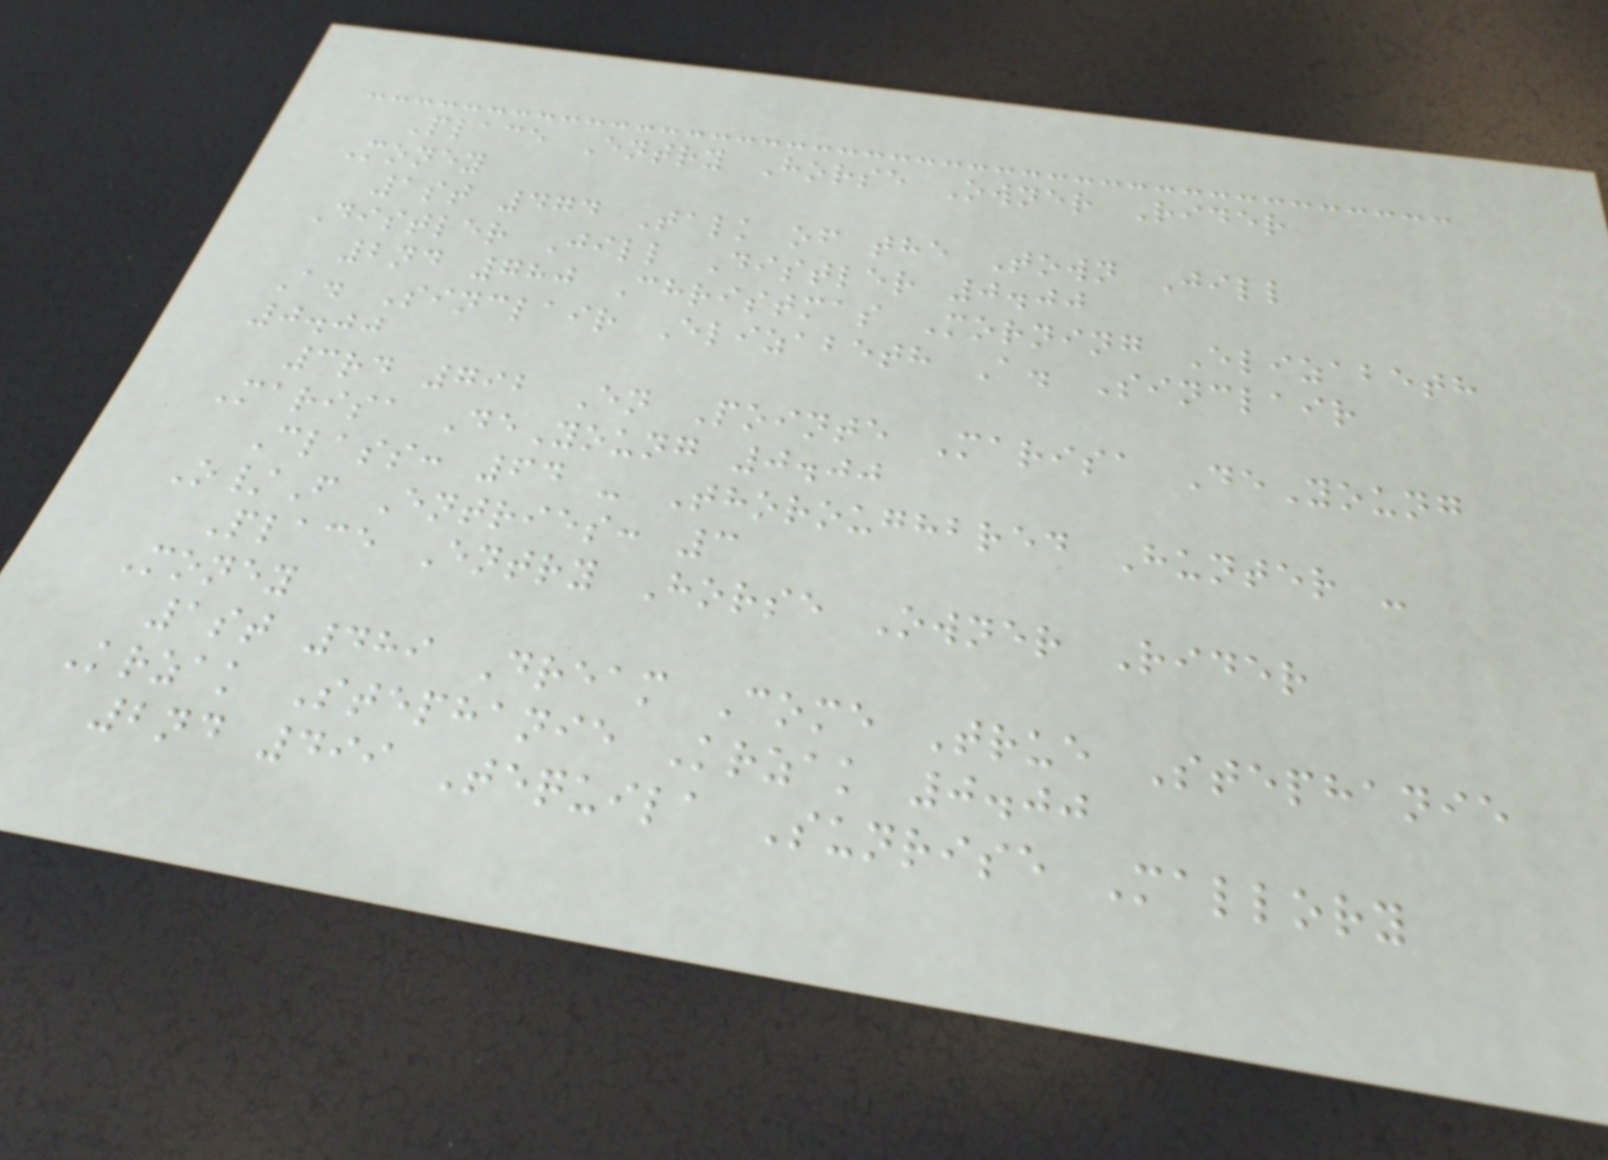Place Entry Horse Owner Rider
Money
1st 474 Talk of the Town Jill
Distler Jill Distler 0.00
2nd 780 Christmas Morning Elizabeth
A. Sinclair Elizabeth A. Sinclair
0.00
3rd 792 En Pointe Marisa DeYoung
Marisa DeYoung 0.00
Class: 64 - Thoroughbred Hunter -
O/F Entries: 3
Place Entry Horse Owner Rider
Money
1st 489 Dream Come True Stephanie
Krzak Stephanie Krzak 0.00
2nd 499 Tequila Sunrise Mallory
